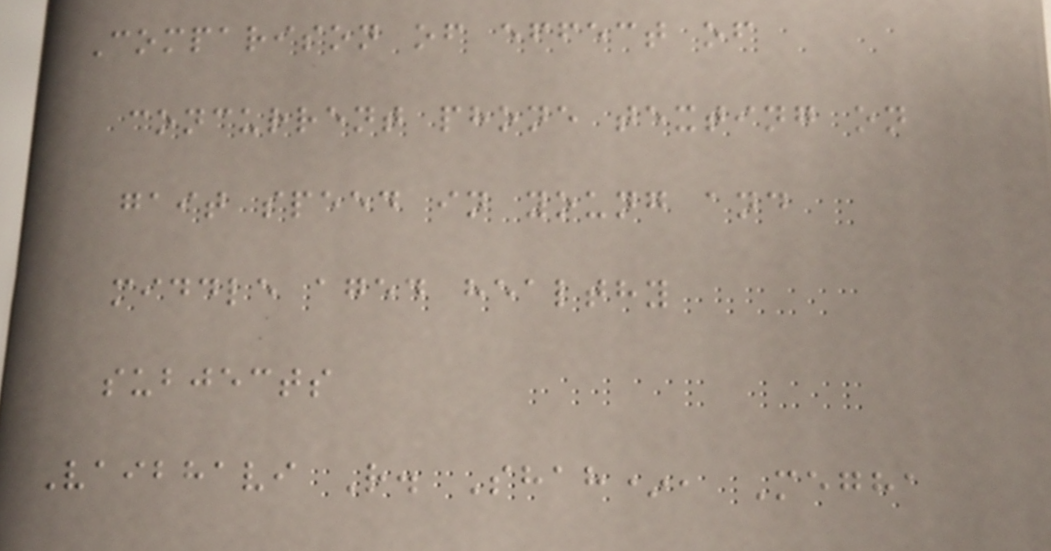Comparison of effect of
concurrent phone texting on
gait speed in young and
middle aged healthy
subjects
Vaibhavi R. Shah*, Megha
